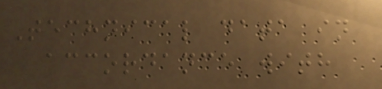Technical data in
accordance with
